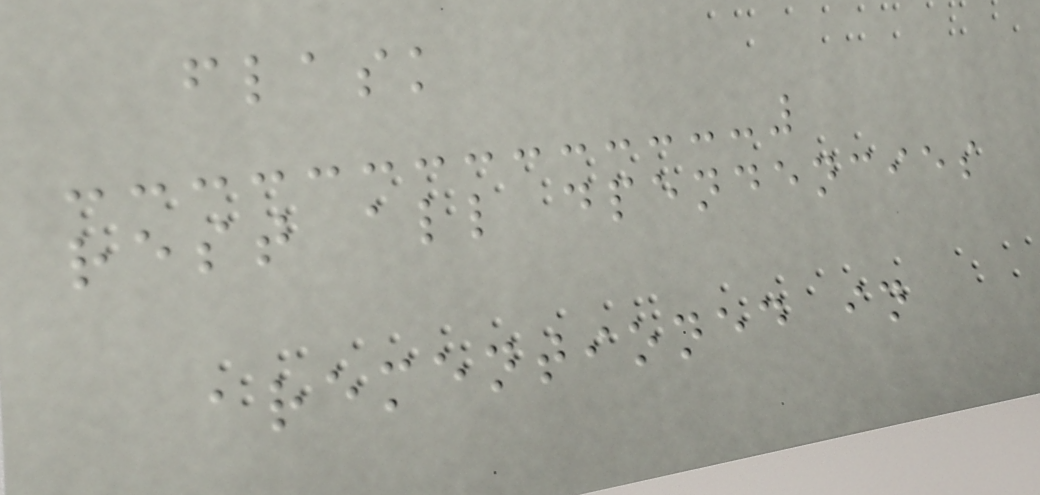flask
rest all dpendencies
arementioned in
